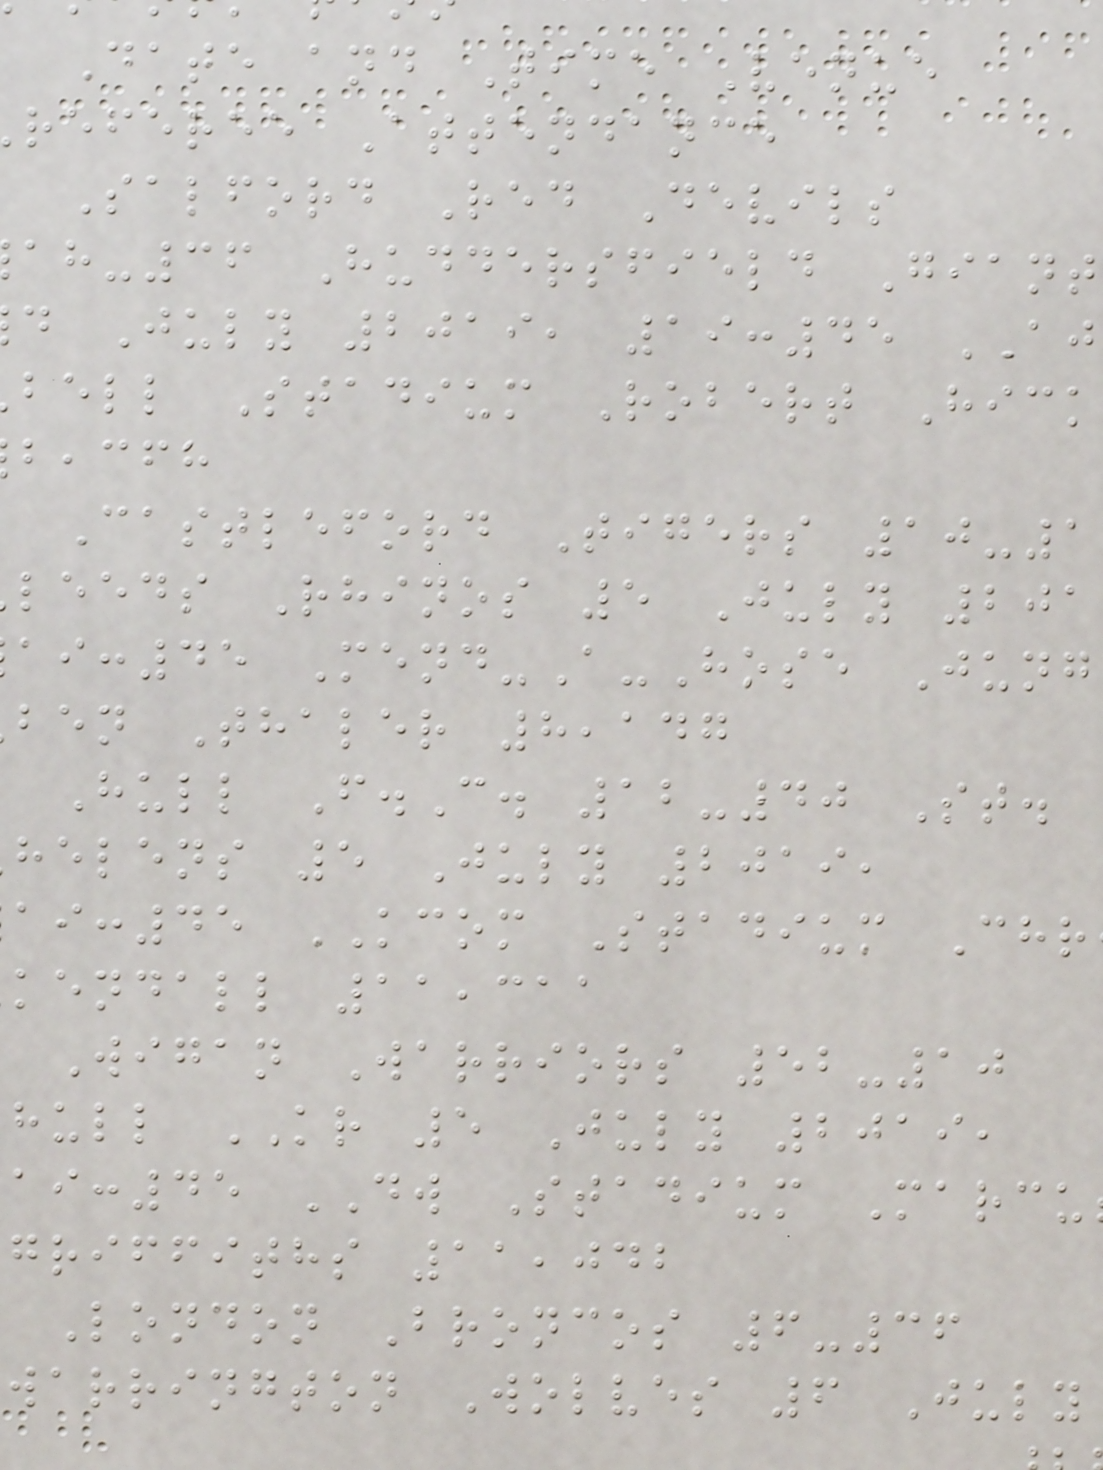Date and Time Venue
referee Attendance
Salford Red Devils
-36 Huddersfield Giant
d July 2019, 19:45 AJ
bell Stadium Robert Hick
,cfh
Castleford Tigers 10-1
leeds Rhinos 5 July 201
:45 Mend-A-Hose Jung
ben Thaler 8,147
Hull F.C. 12-40 St.
helens 5 July 2019,
:45 KCOM Stadium Chr
kendall 11,311
Wigan Warriors 52-10
hull KR 5 July 2019,
:45 DW Stadium Marcu
griffiths 11,042
London Broncos 6-36
warrington Wolves 6 July
